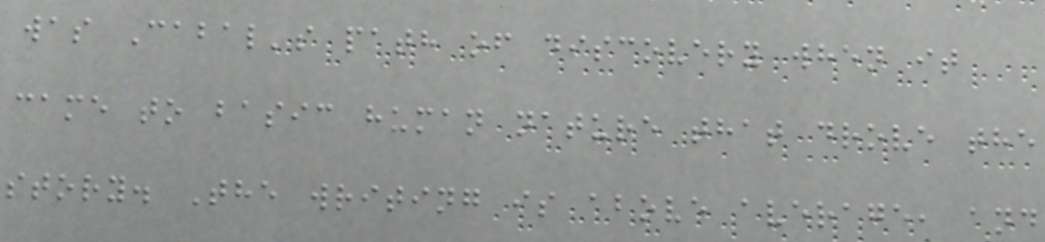was Cabal's path of discovery when it
came to basic human nature that drove the
story. The writing is above average, and
